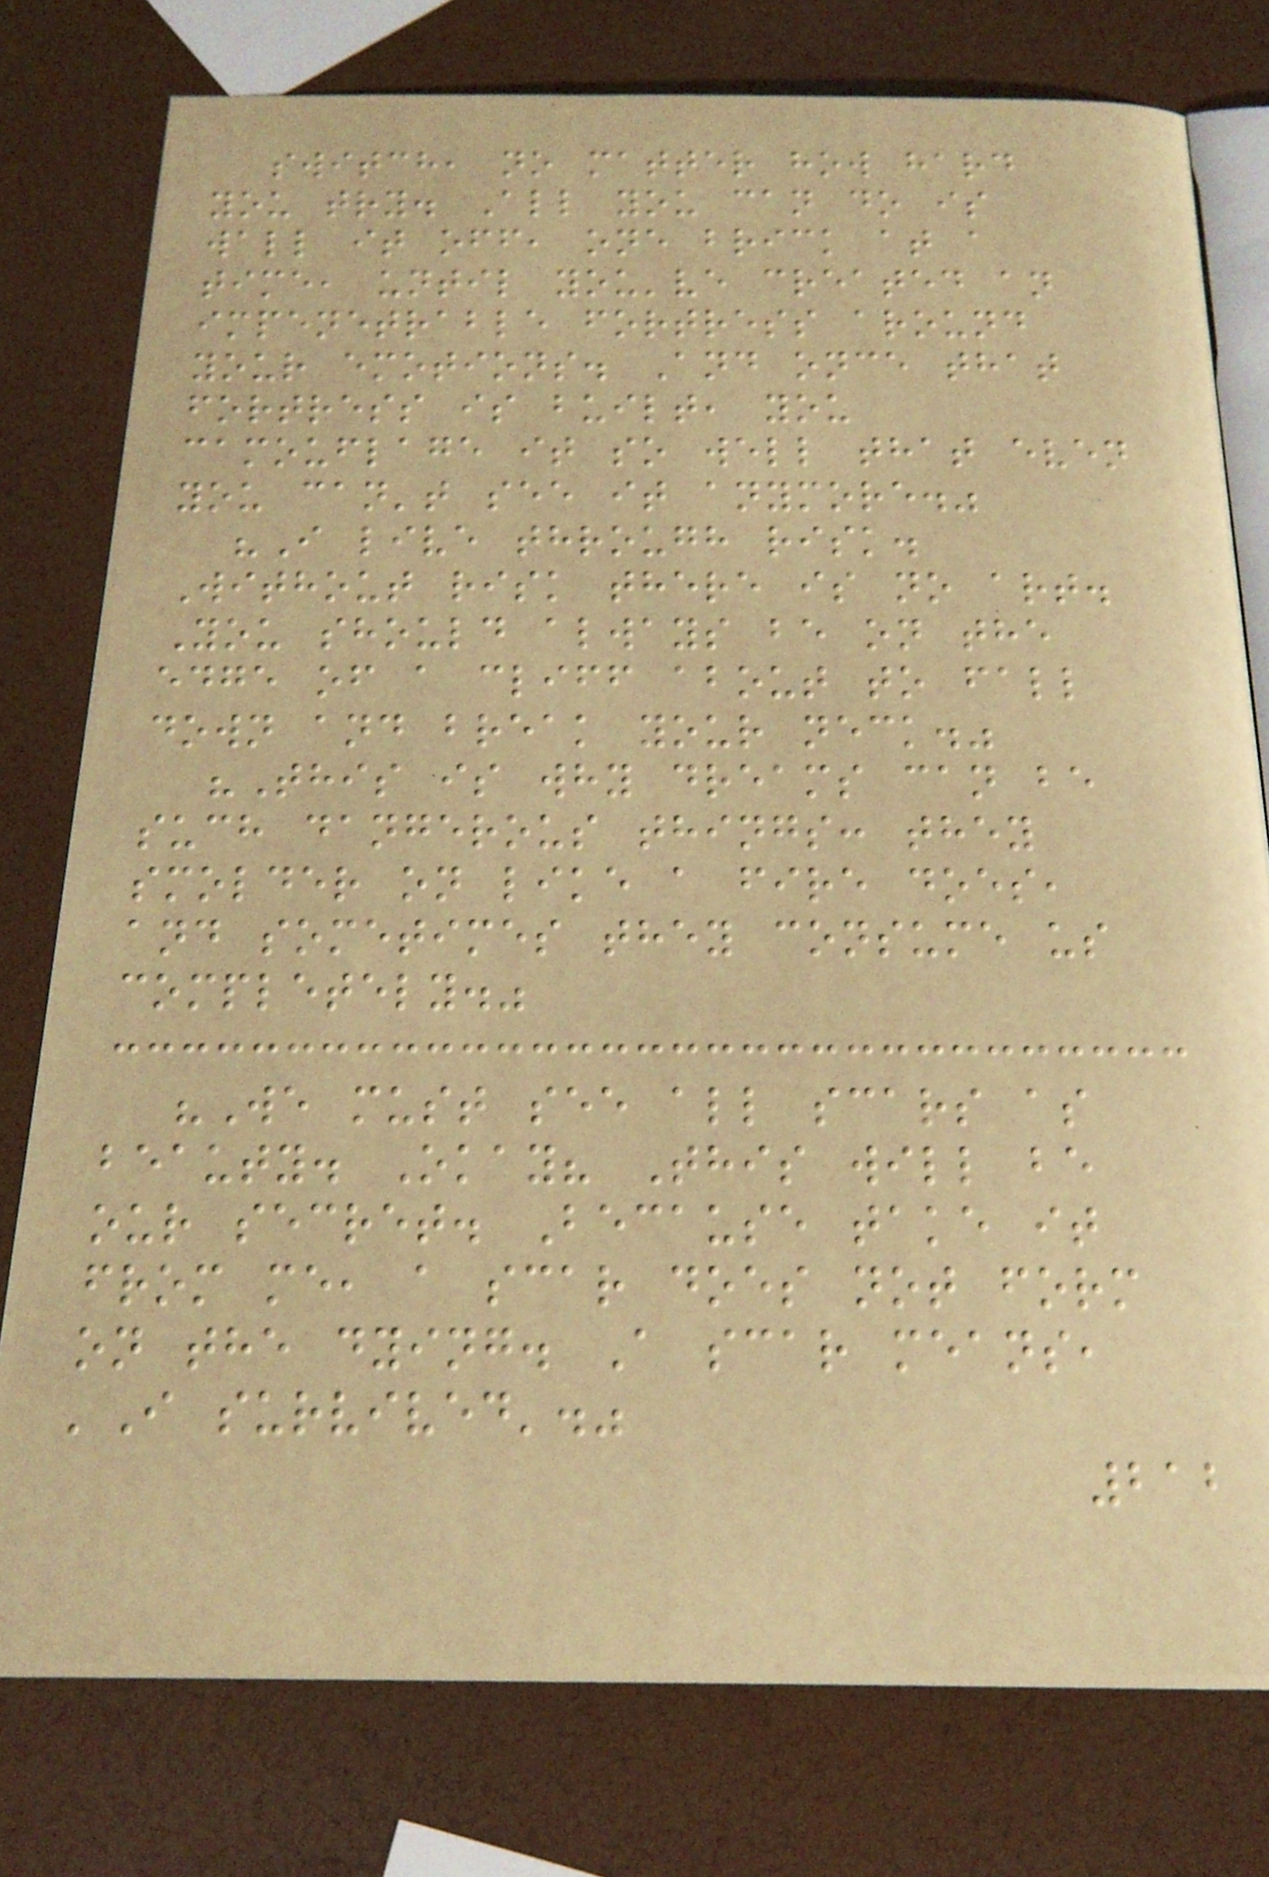switch, no matter how hard
you try. All you can do is
wall it off, one brick at a
time, until you've created an
impenetrable fortress around
your emotions. And once that
fortress is built, you
camouflage it so well that even
you can't see it anymore."
"I live through risk.
Without risk there is no art.
You should always be on the
edge of a cliff about to fall
down and break your neck."
"This is why dreams can be
such dangerous things: they
smolder on like a fire does,
and sometimes they consume us
completely."
"We must see all scars as
beauty. Okay? This will be
our secret. Because take it
from me, a scar does not form
on the dying. A scar means,
'I survived'."
212
